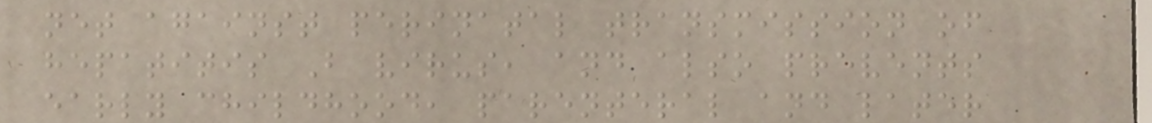net against perinatal transmission of
hepatitis B virus, and also prevents
early childhood, parenteral and later
